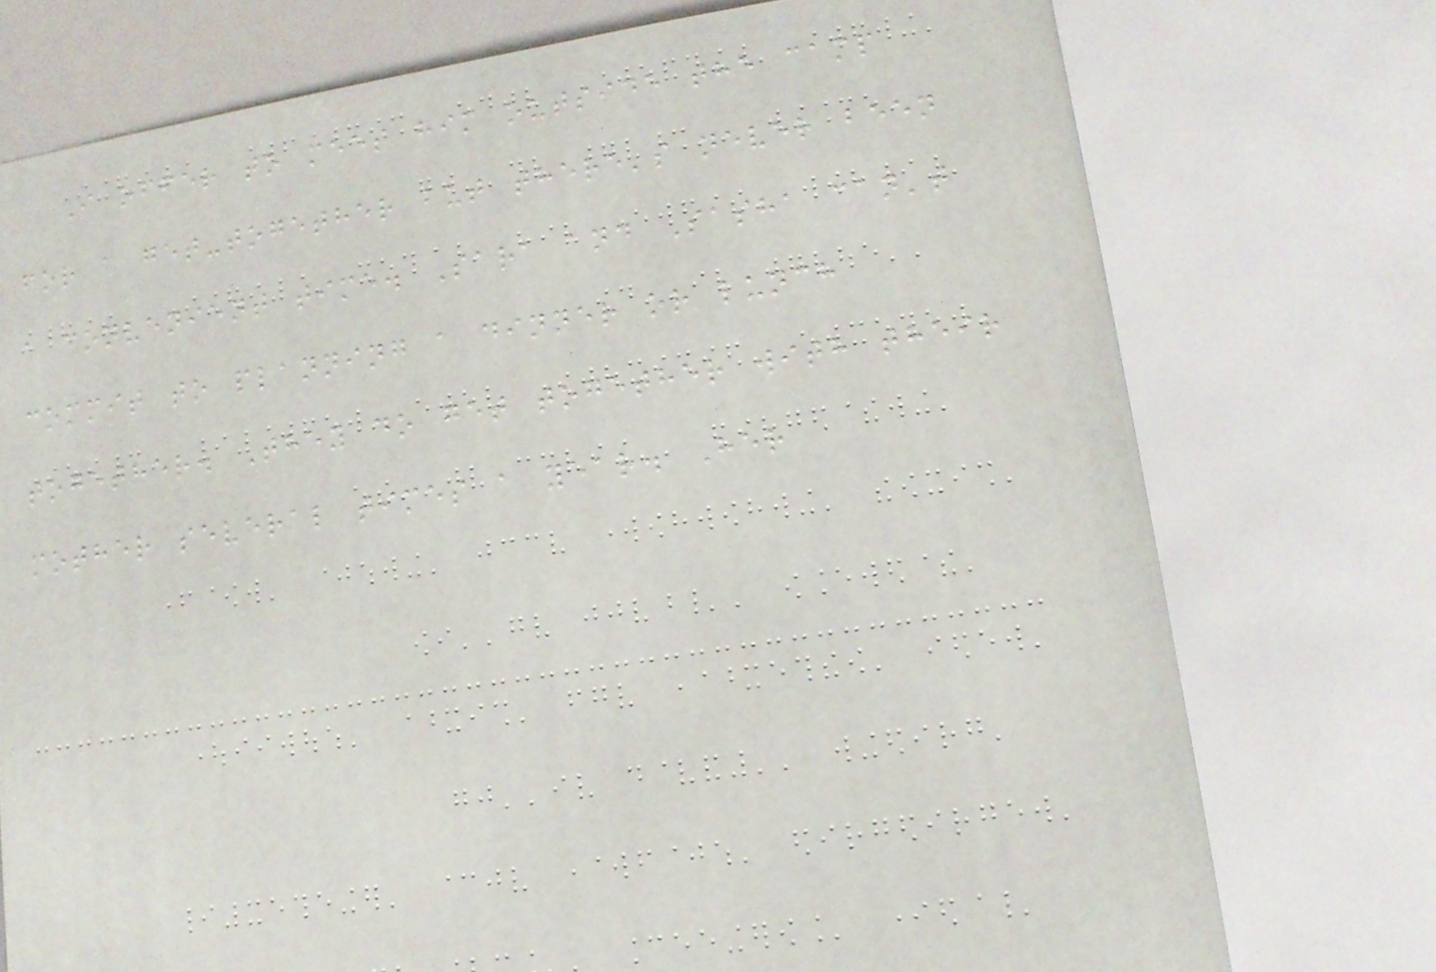I offer to meet him outside the camp
for a get-together but there's never been
a convenient time. Sara and Sasha can't
commit to planning a dinner or lunch
together. They do get together with their
mother several times a year. Her
